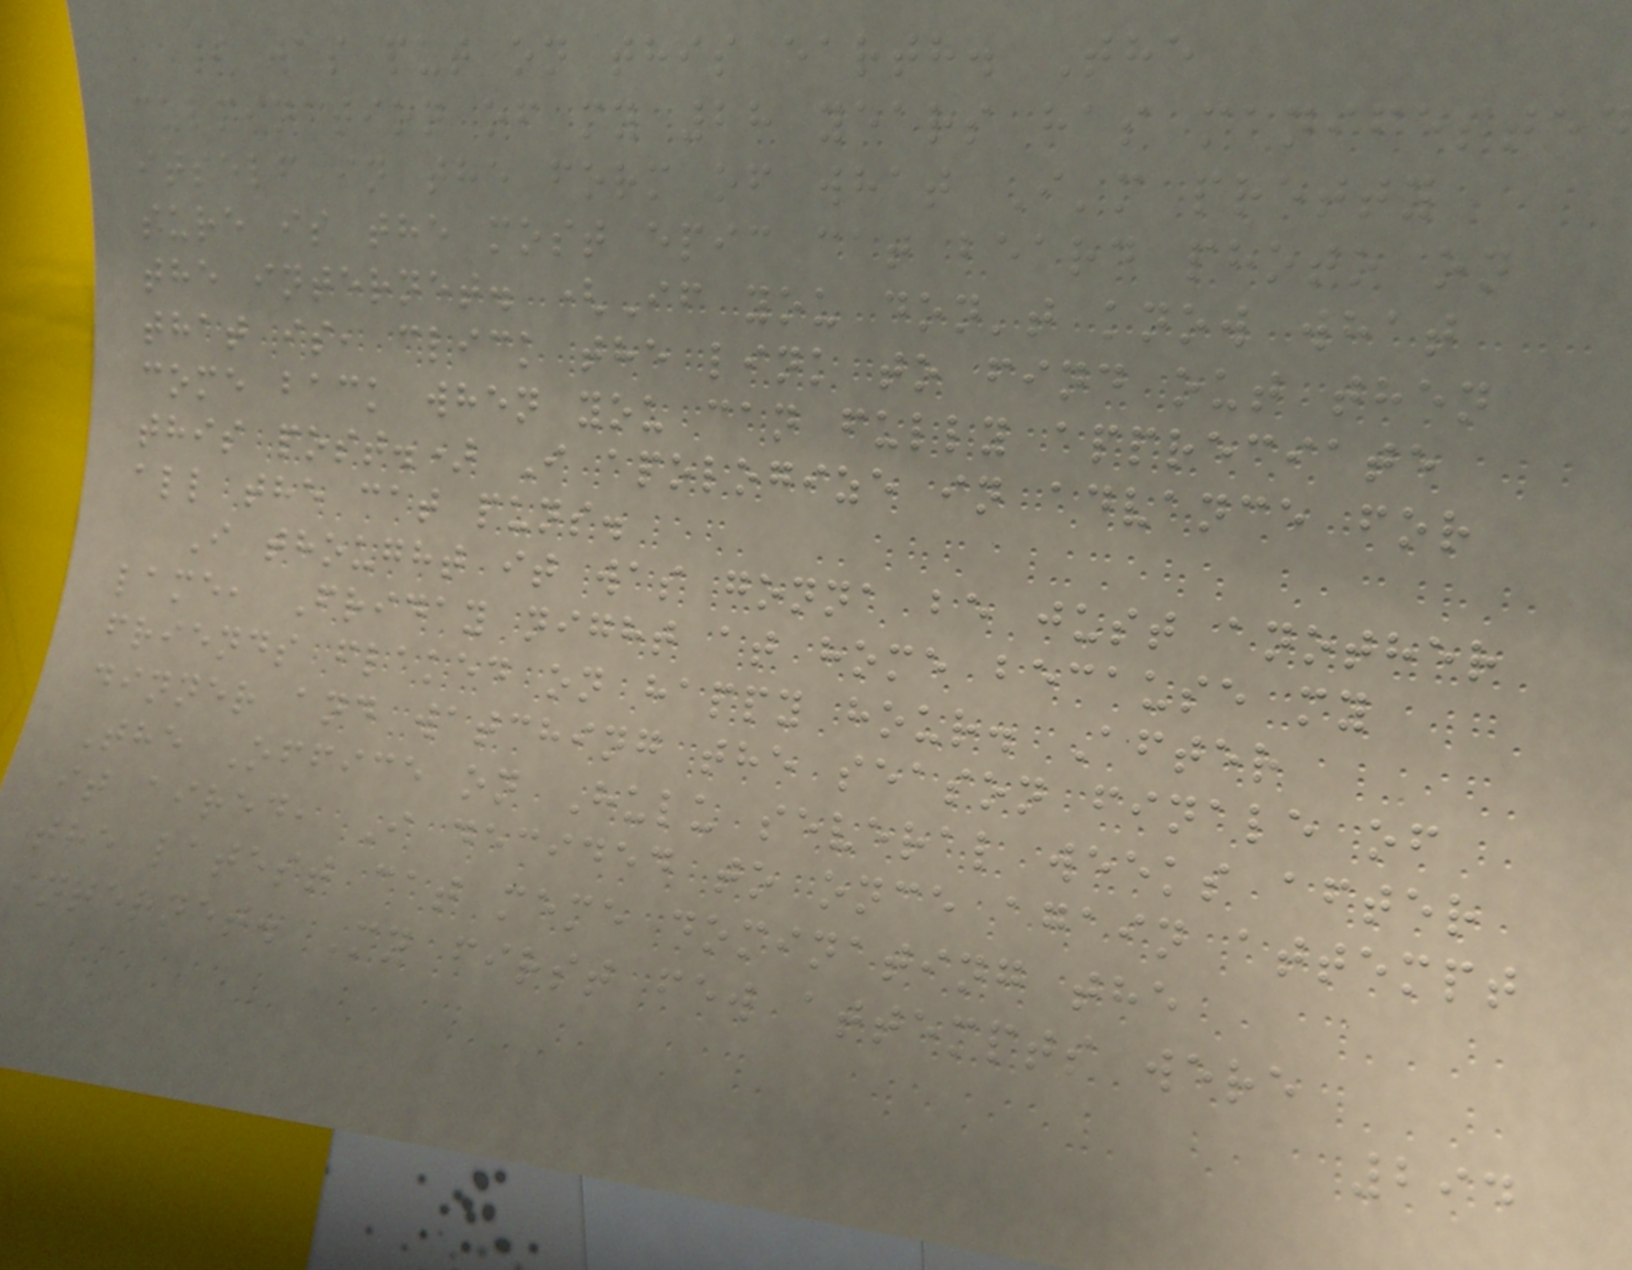I was put on this earth. The
culmination of my 28 years has manifested
itself in the form of what I'm pretty
sure is the most epic cat beard photo on
the internet. (If you don't know what
that is, click the link to find out then
come back when you can fully appreciate
this post.) I apologize in advance for
all the cat puns.
I thought it was gonna be just another
lame, Friday night at home because my
friends flaked on happy hour. After
dinner and watching the season finale of
The Office on Hulu several weeks after
it aired, I decided to once again attempt
the latest cat meme dominating the
internet. My first few attempts were
294
